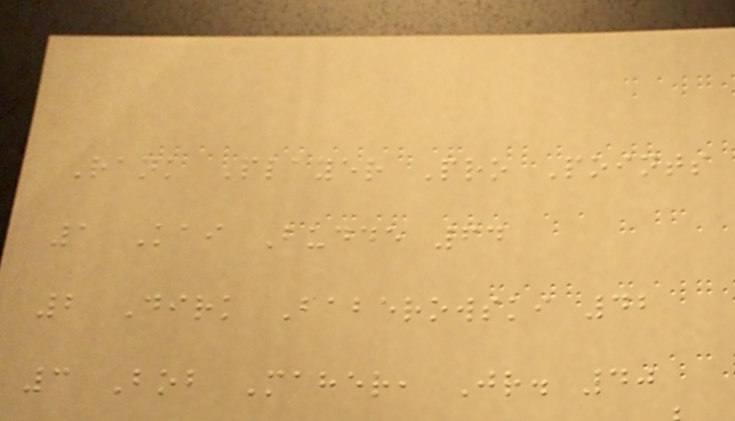Rank Player Pro Points
1 Kai Budde 64
2 Dirk Baberowski 42
3 Bob Maher, Jr. 40
